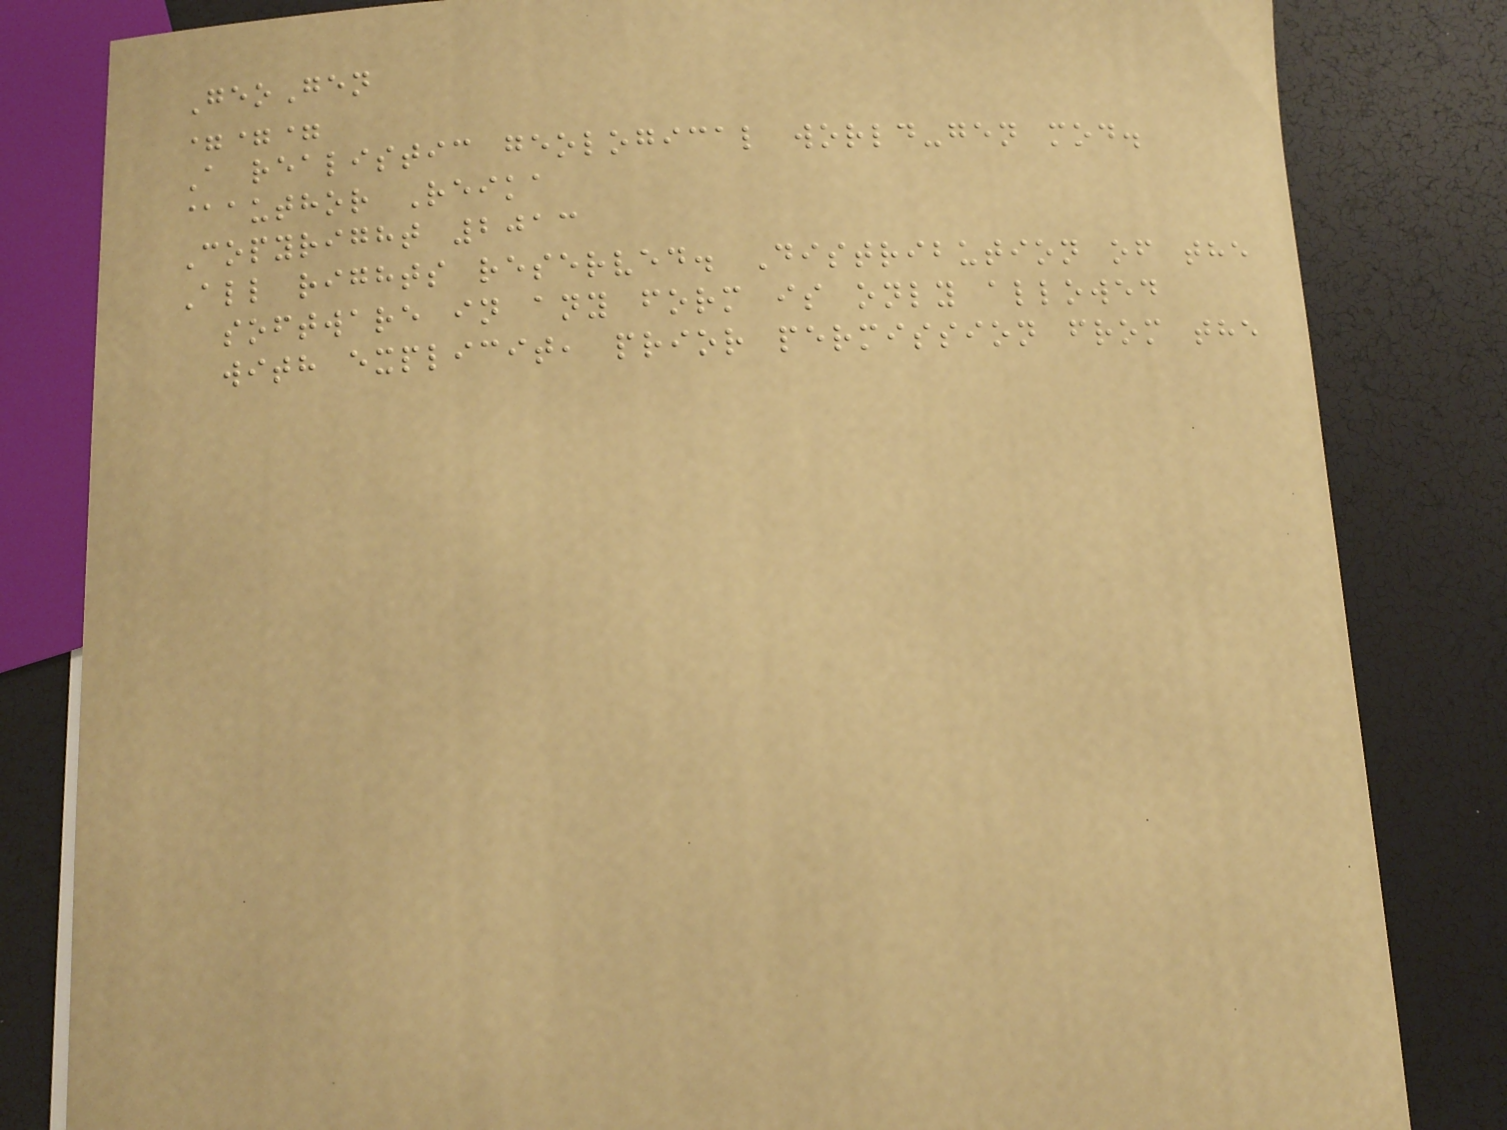GeoGen
===
A realistic geological world-gen mod.
@author Reika
Copyright 2013
All rights reserved. Distribution of the
software in any form is only allowed
with explicit, prior permission from the
